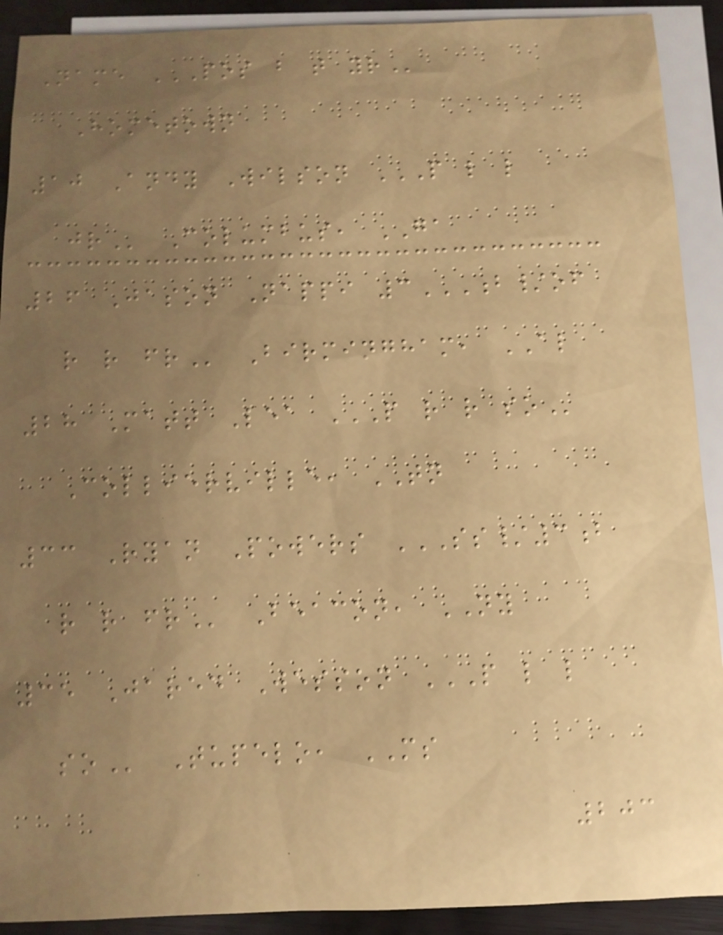Name POS B T YR
Hometown
10 Andy Wilson P L L
JR Columbus, GA
26 Jason Nappi 3B/OF
R R FR Birmingham, AL
28 Matt Lea P R R SO
Collierville, TN
33 Ryan Powers SS/3B
R R FR Beacon, NY
35 Jared Wesson P L L
SO Tupelo, MS
203
